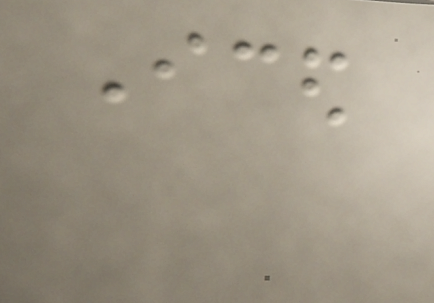Iced
